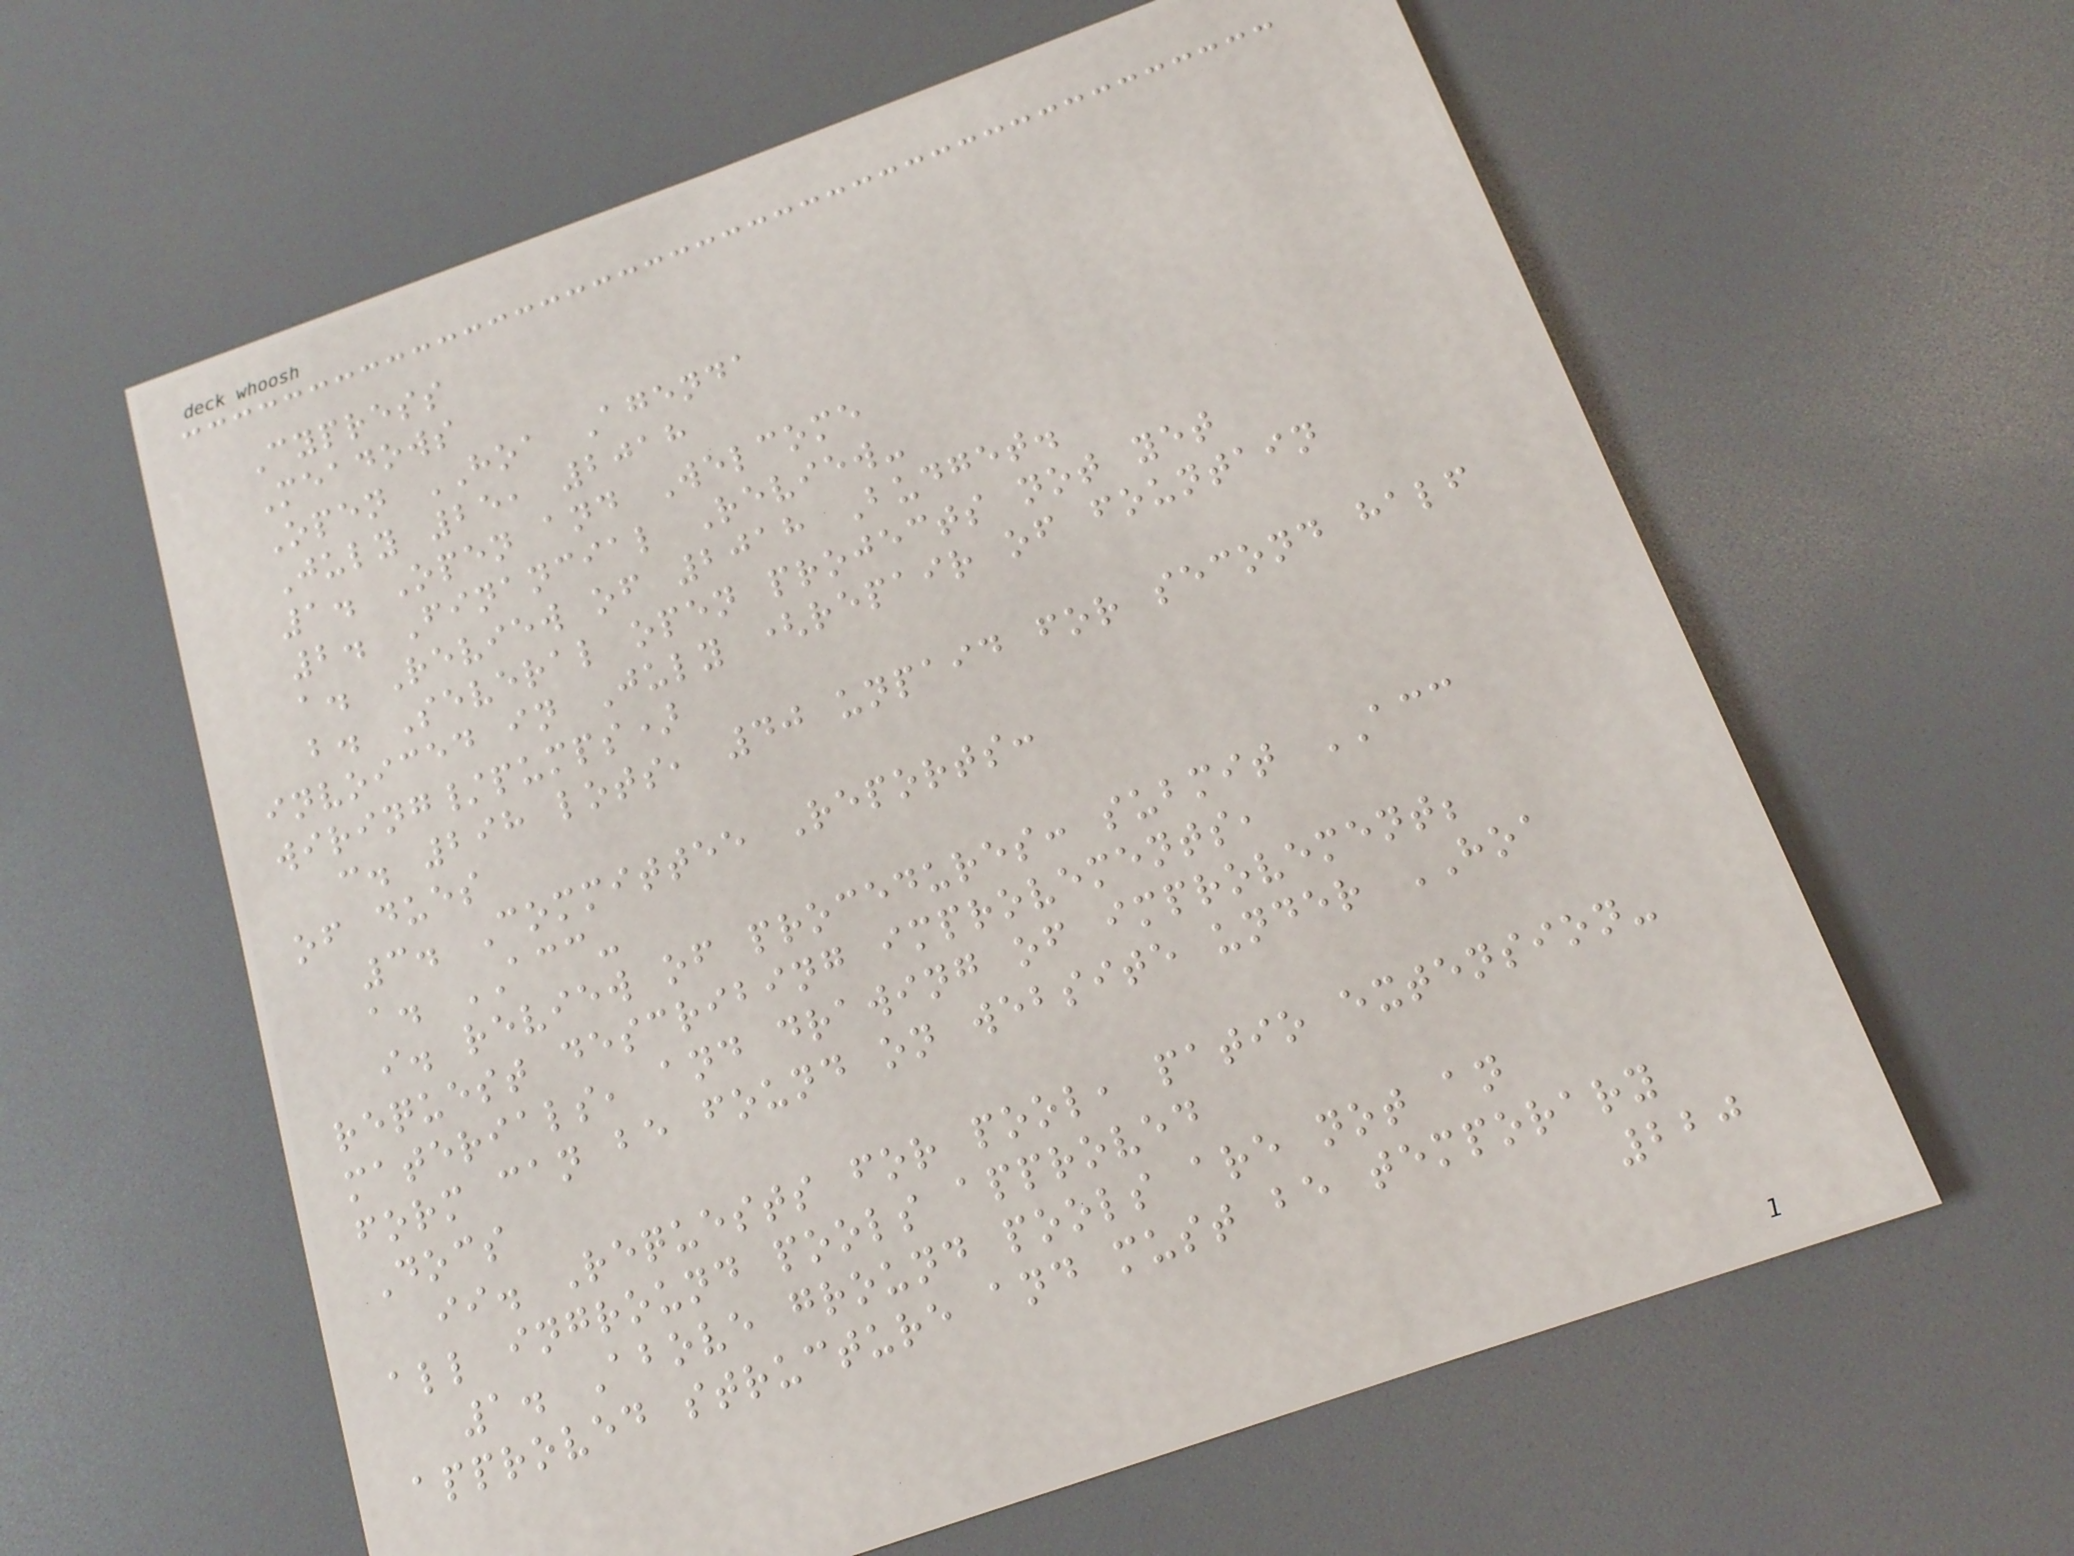Cypress
Meadows
Open HOA Agenda
July 25, 2018
1. Open and Welcome
2. Financial Review-
a. Review of 2018 Budget.
b. Several open projects not yet
invoiced in July (repair of fountain
wiring/pumps)
c. 298 lots, 40 unpaid for second half
of dues
3. Committee Reports:
a. ACC-
i. review of procedures: submit ACC
request describing improvements,
materials, and drawing of improvement;
form can be found on website under HOA
Docs
ii. Requests for pool, patio extension-
all inground pools approved
1. Above ground pools are not an
approved structure and must be temporary
220
